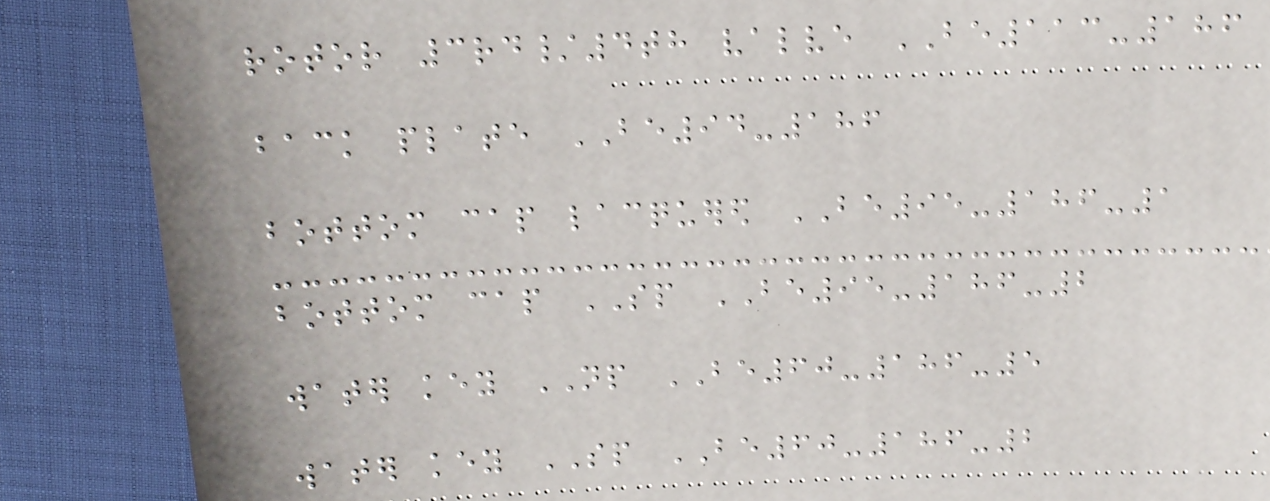rotor 3rd/4th valve BE113-186
back plate BE94-186
bottom cap lacquered BE95-186-1
bottom cap SP BE95-186-2
water key NP BE60-186-5
water key SP BE60-186-2
